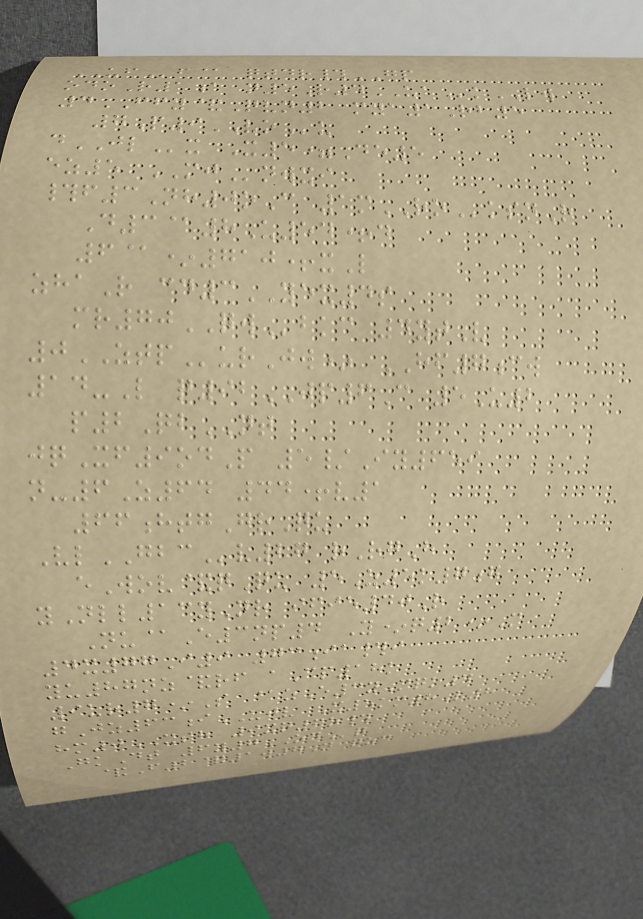UFf@ qtdr#GP
odoR1a n5R4UAkLW
4FFY&Qvn2 mya1Rb5
7P9VOu
dJLx X5=De5
ez5 MJnwxi
#f3Nh0oC 1mROksnR
D3@8U54+d
6@*710+xL
zhaR cd3YEX4s
mr70QWbkc 4ytV
0ZTPurJw* HF7cw
14-L q92JP6C 5U2
p2QbNT
jqXf9odP 5/Iy659
n-6Z64 44+v1
66htgGrQu
VlGBCv27 rRgH
eWov&qQu 5Z5k7g
yNll13yNr ifie40R
Nu@E3np4 Y*q2*M
4x77I9 73ia#i
yu87nz&rf aCp18k
9ur7*S @zE3yMqk4
gJz63iUJV X5km8L8
hm0XSH 9xq6o#
GkDt 6y7ODq
&F2&1w7N qzc
